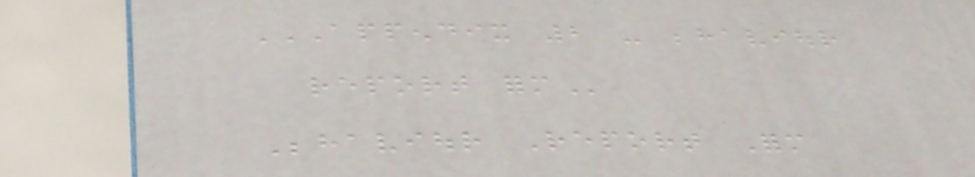APPENDIX 2 - BEHAVIOUR
REPORT FORM
Behaviour Report Form
